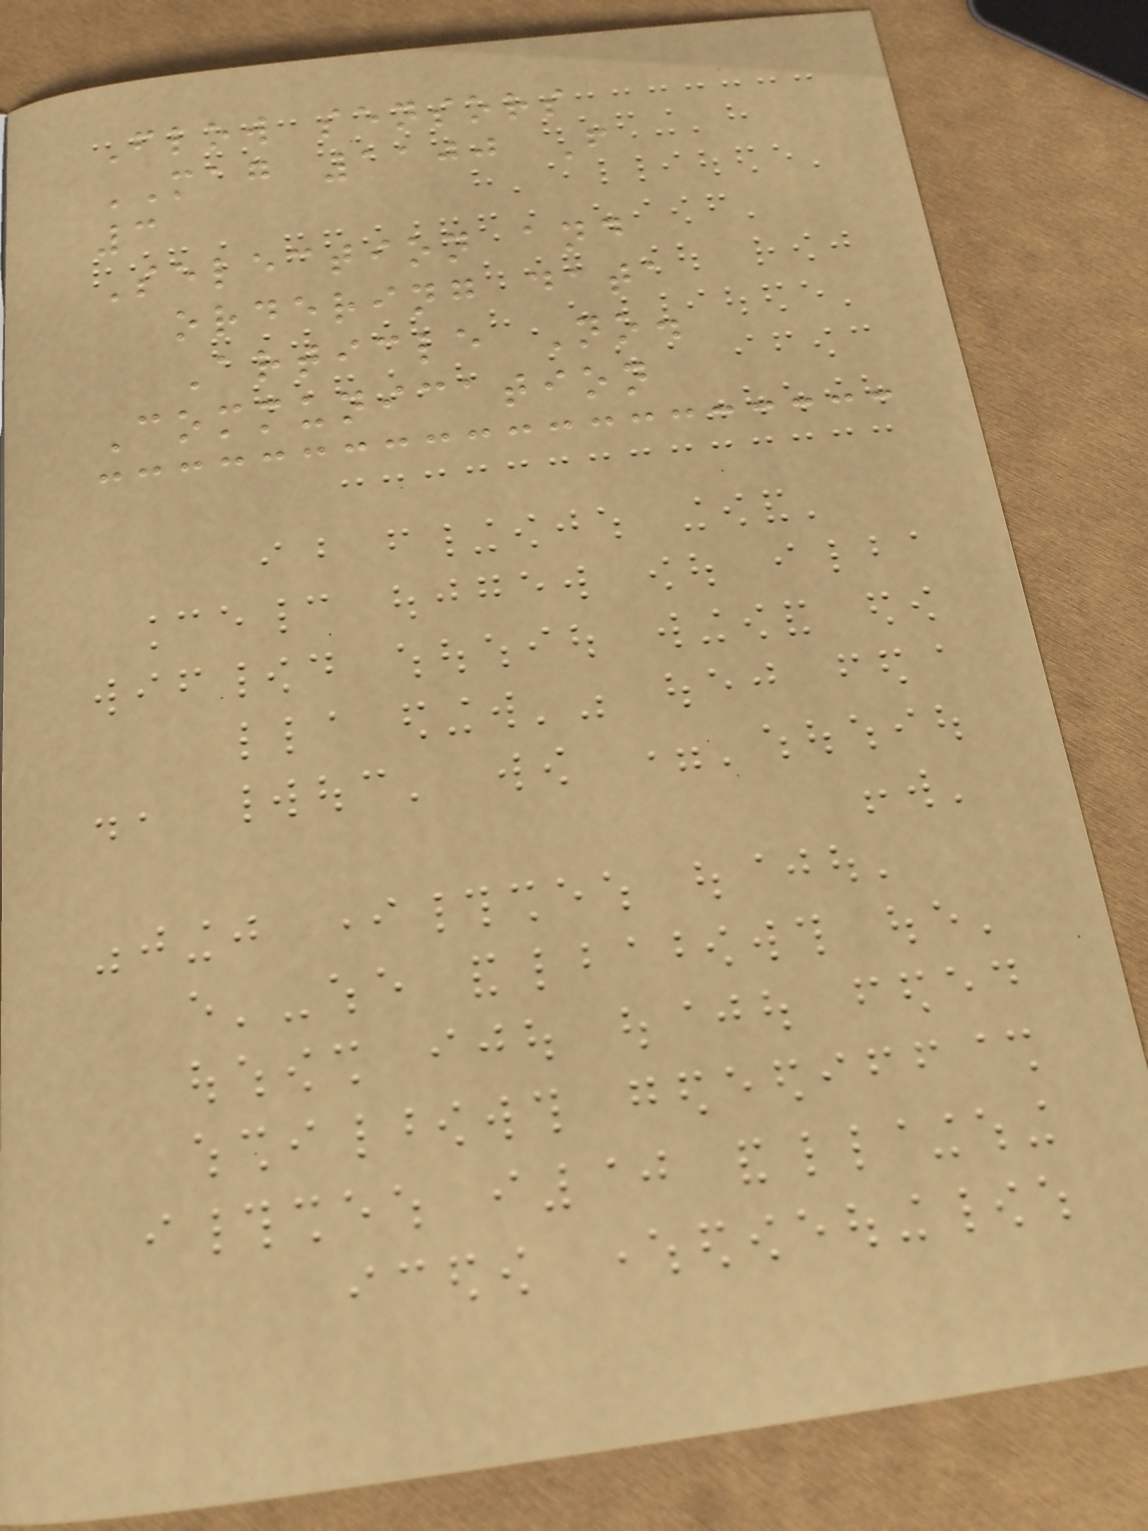Flow sensors
MAG 1100 F
3
Selection and
ordering data
Article No.
Communication
